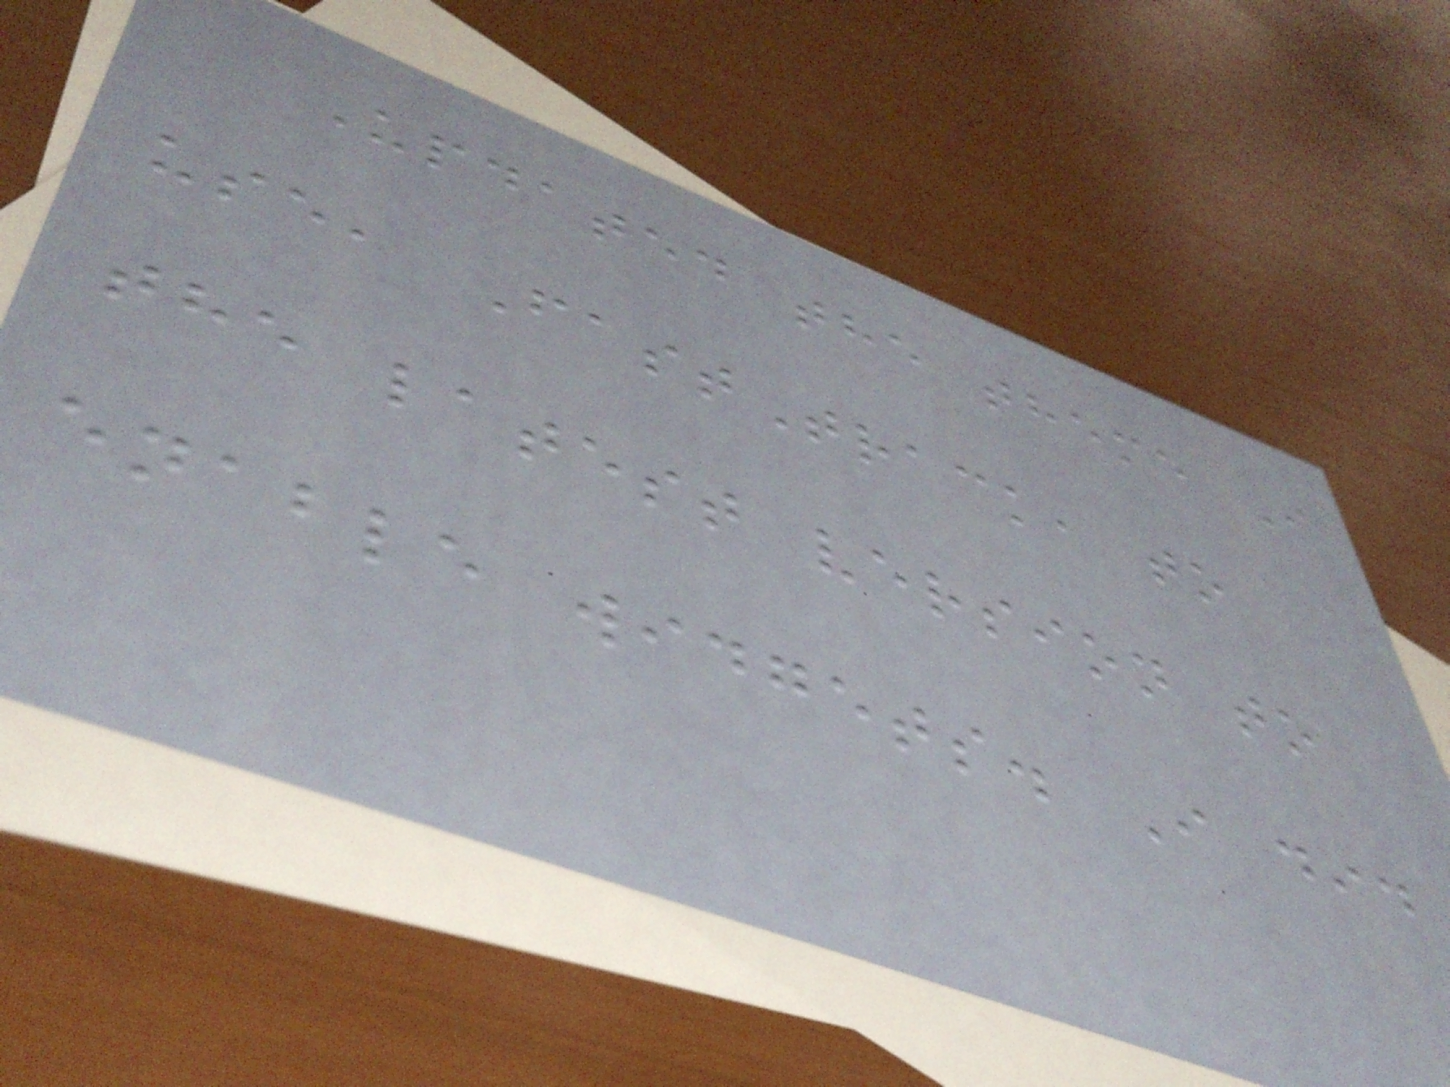Updated the theme I
use, FastTrack, to
the latest version to
enable widgets. I did
